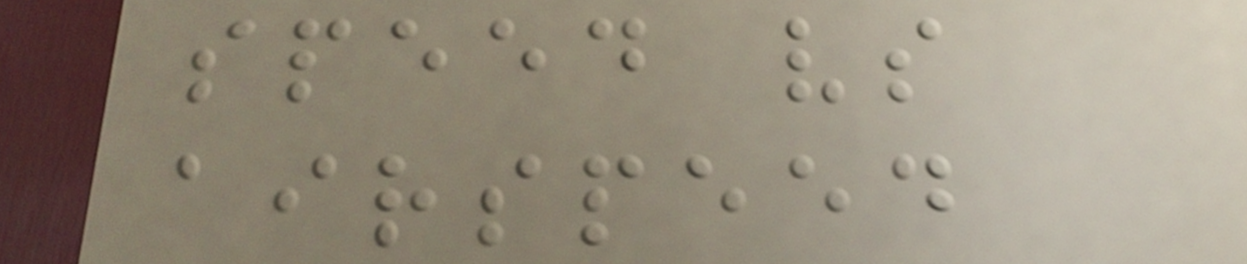speed vs
airspeed
